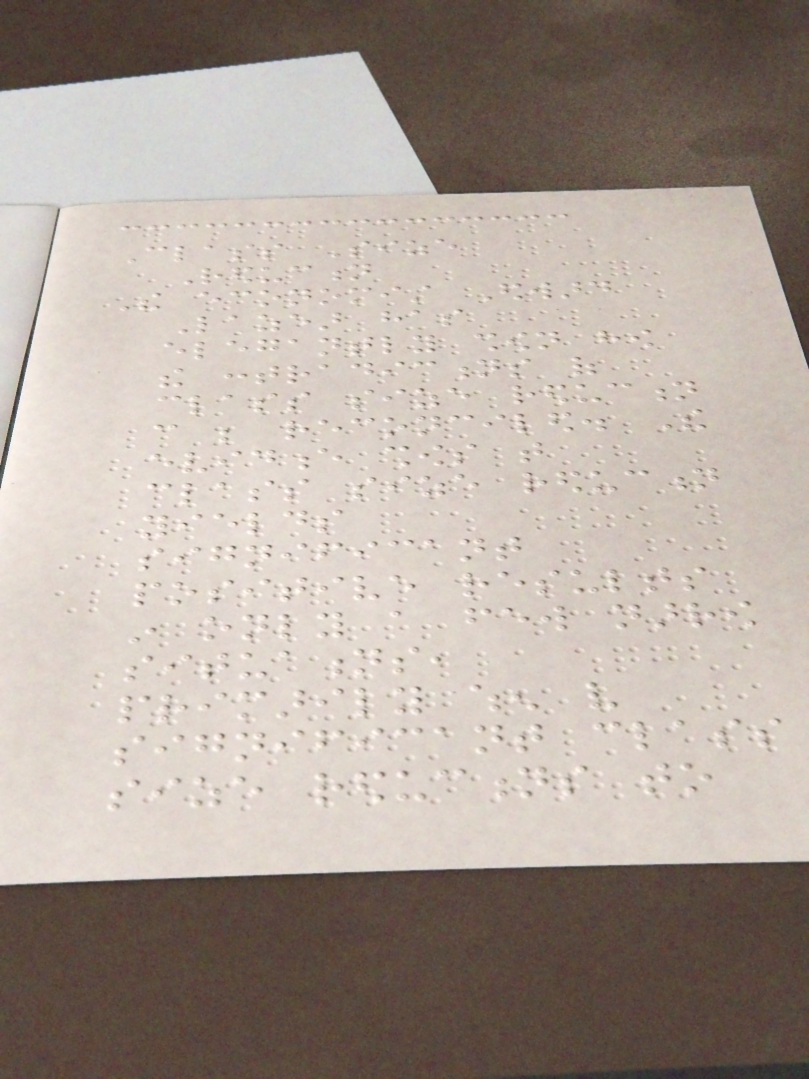Class Size
Reduction
The economist Edward
Lazear has
elegantly shown how
the contradictions of
class size reduction
can be reconciled. The
evidence shows that
class size reduction
yields
significant
positive results
in only a few narrow
situations,
primarily when very
significant class
size reductions to
